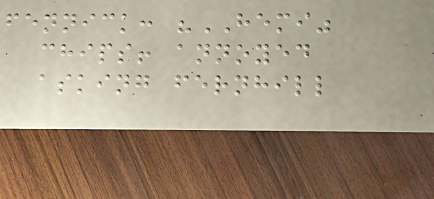fennick: "HEMI"
chips! annoyed
asking fernhill
